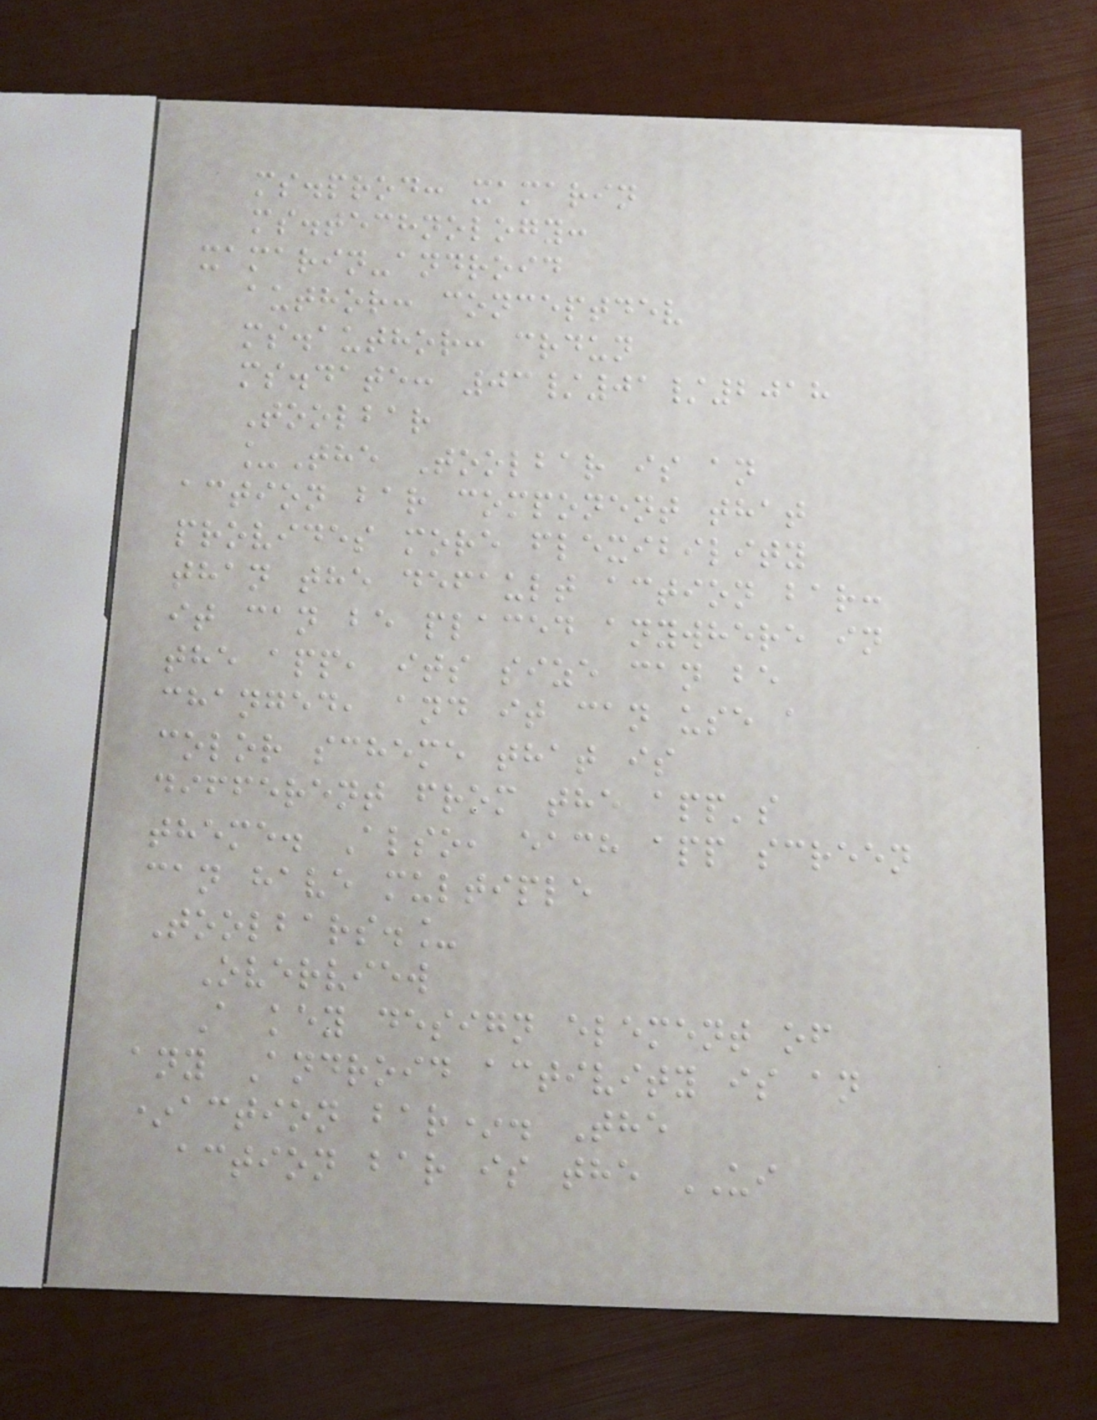ms.prod: xamarin
ms.technology:
xamarin-android
author: conceptdev
ms.author: crdun
ms.date: 03/01/2018
Toolbar
_The Toolbar is an
action bar component that
provides more flexibility
than the default action bar:
it can be placed anywhere in
the app, its size can be
changed, and it can use a
color scheme that is
different from the app's
theme. Also, each app screen
can have multiple
Toolbars._
Overview
A key design element of
any Android activity is an
*action bar*. The
action bar is the UI
